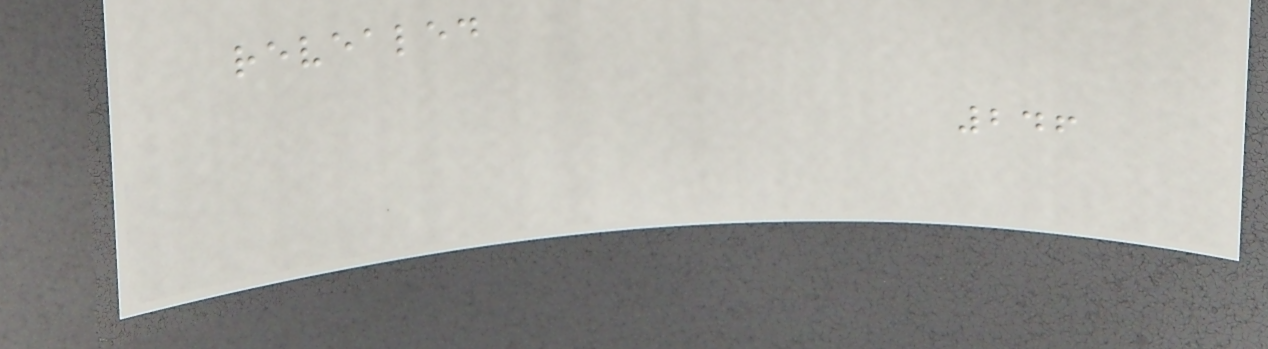revealed
246
